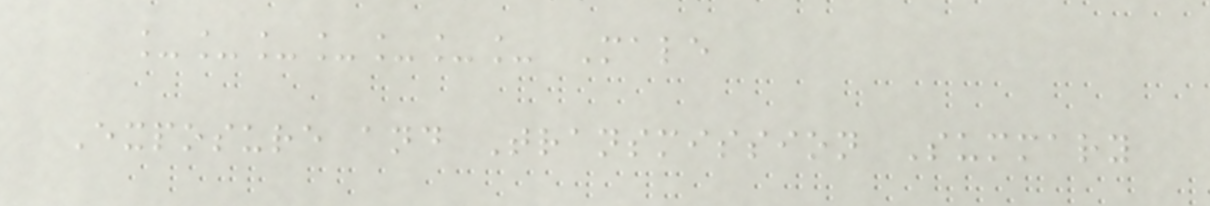_______ Male
Exposure and Transmission Summary
